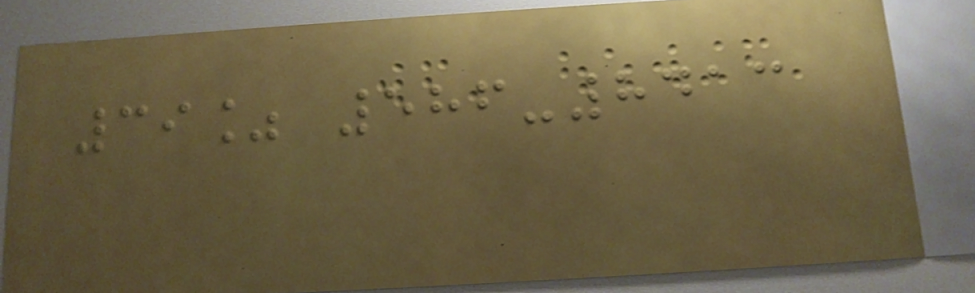39% 586-8413
